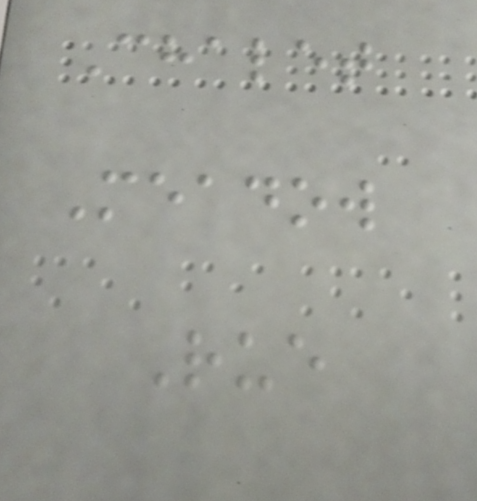Chalet
Meadow
Rue
